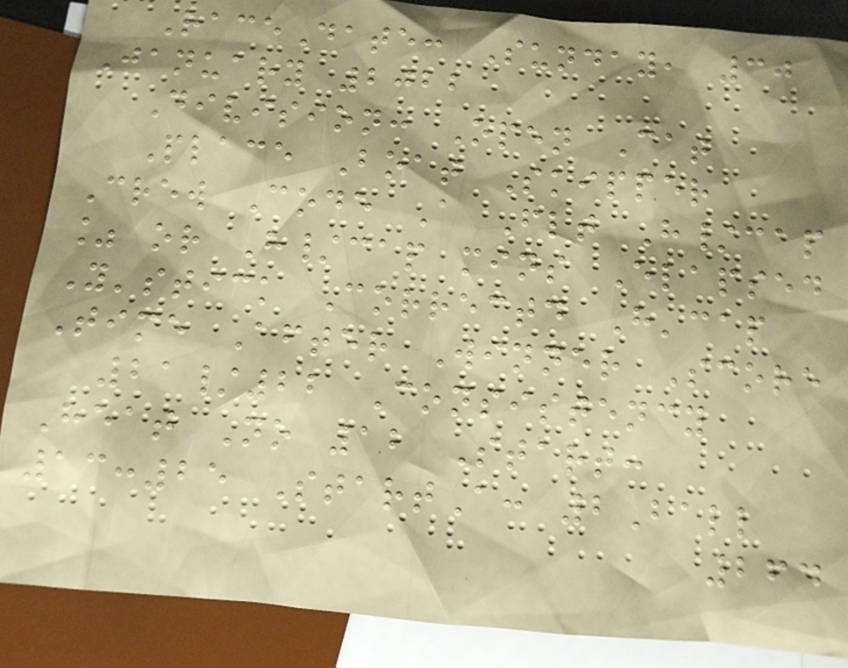RaceDate: Sunday, 30
January 2022
Division: Open Cat
Place Boat Skipper
Crew Code A Flt H/cap
% or H/cap mins Elapsed
Y'stick Correctd H'cap
Time After Winner Score
21/22 Consistency
Heat No 12 Start:
13:25 StartA: 2Ball
264
